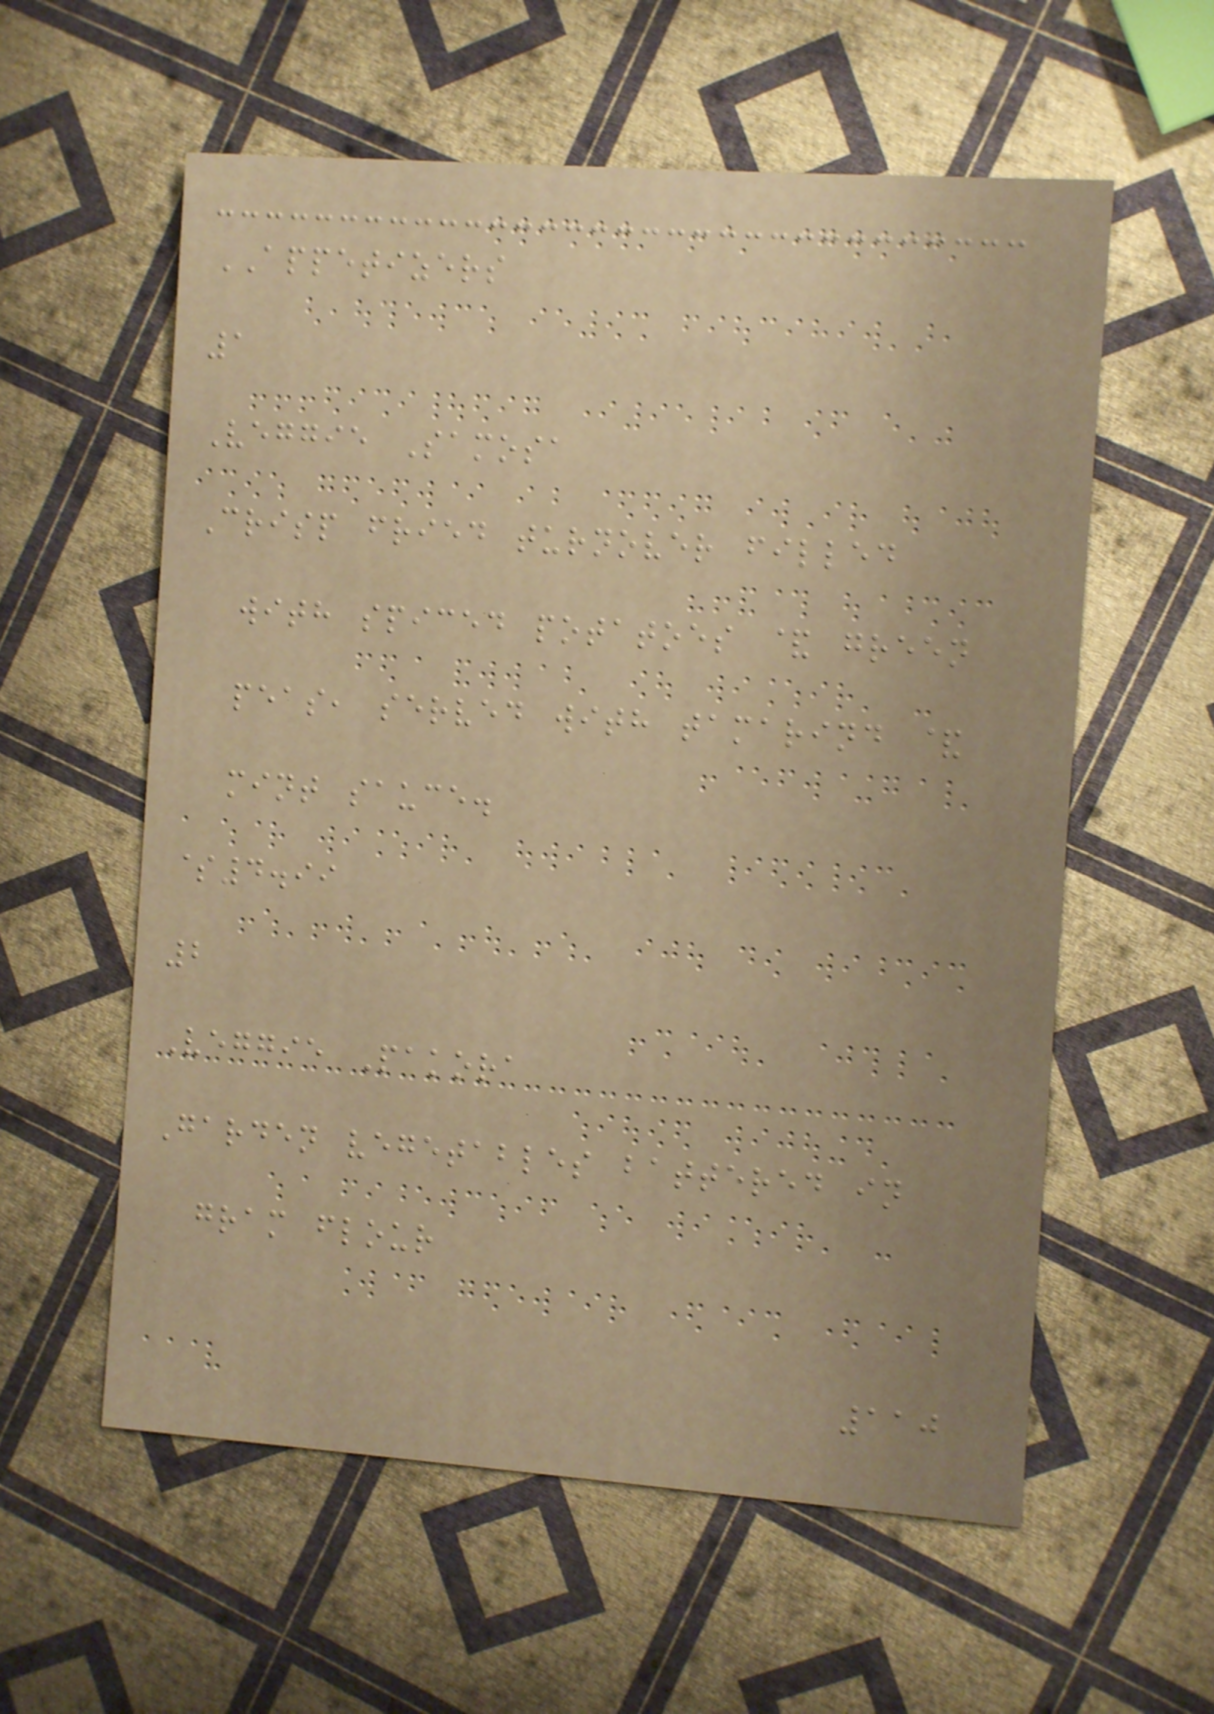APPETIZERS
1
Veggie Samosa
Crisp fried turnover filled
with spiced potatoes & green
peas, served with tamarind &
mint sauce.
$4.99
2
Veggie Pakora
Garden vegetables battered in
gram flour
110
